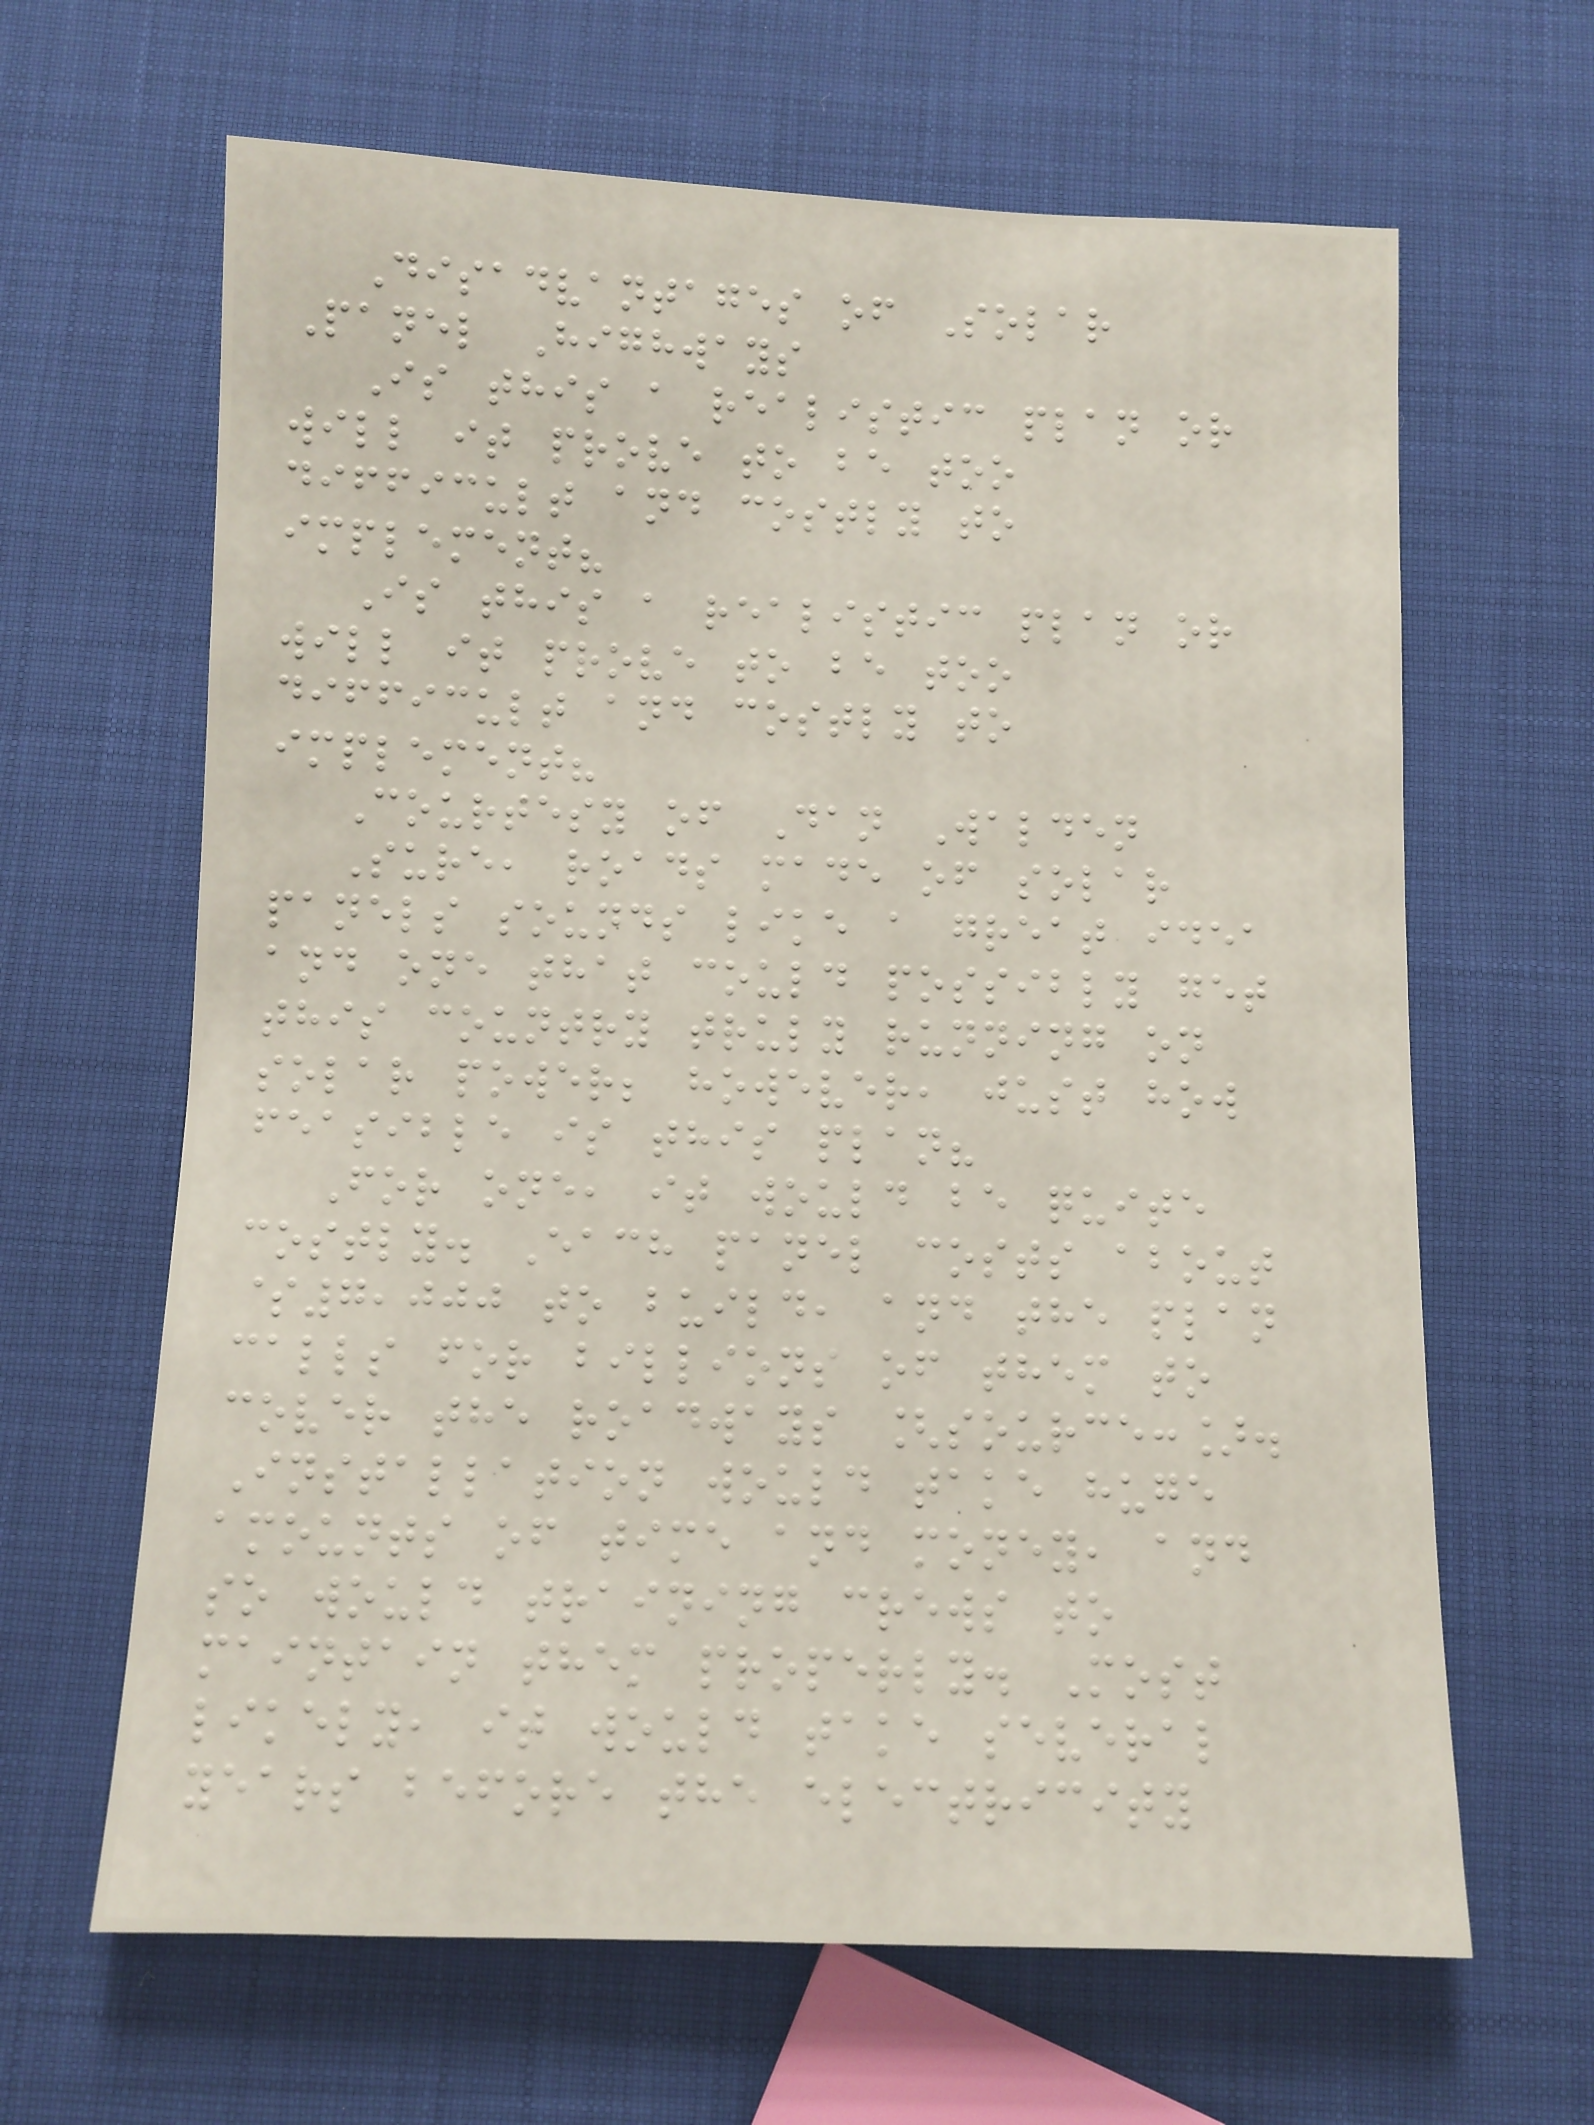Disadvantages of Solar
Panel Highways
Is this a realistic plan or
will it prove to be too
difficult and costly to
implement?
Is this a realistic plan or
will it prove to be too
difficult and costly to
implement?
Courtesy of Dan Walden
Sure, roads made of solar
panels sounds like a great idea
and one that could possibly get
this country truly running on
solar power; however, just how
feasible is this plan?
For one, it would be quite
costly. Each panel costs about
$7,000 to build, and the plan
calls for billions of them to
cover the roadways [source:].
Installation would take huge
amounts of time and money, and
so would training crews to
maintain them properly. Most
likely, it would take several
years before the electricity
